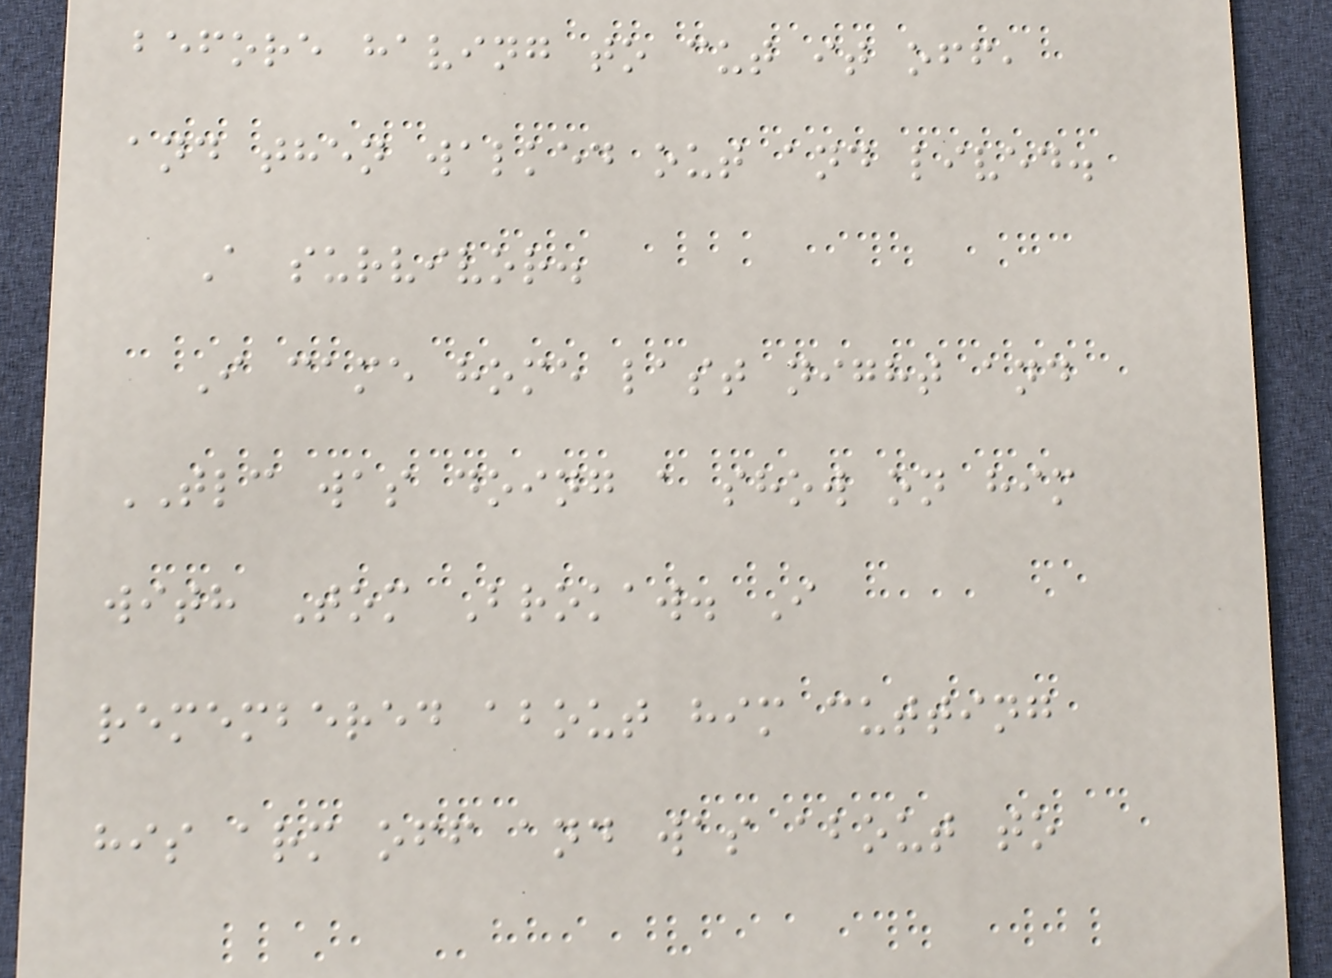before having to cut it off,
and then walked out and lived.
A survivor.
I came home last night and
TLC was doing a show on him
with Tom Brokaw. I
remembered about him cutting
his arm off and was about to
